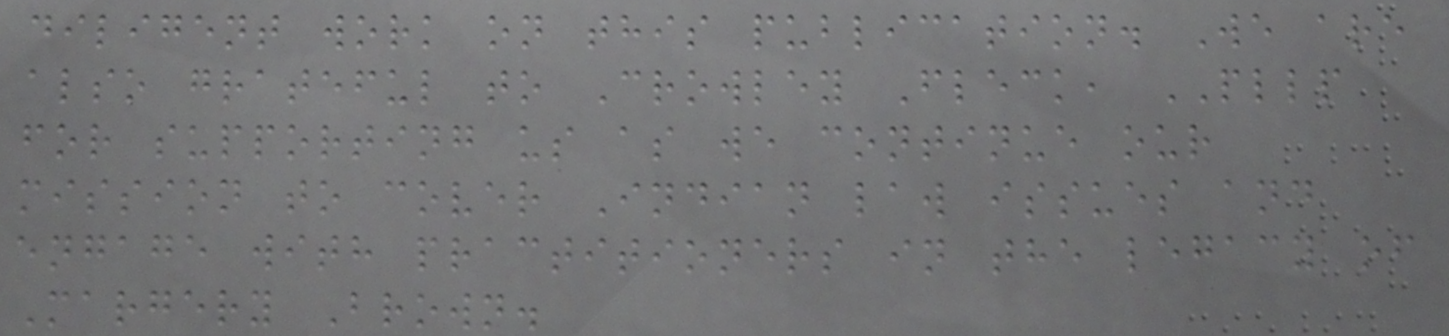diligent work on this publication. We are
also grateful to Crowley Fleck, PLLP
for supporting us as we continue our
mission to cover Indian law issues and
engage with practitioners in the legacy of
Margery Brown.
